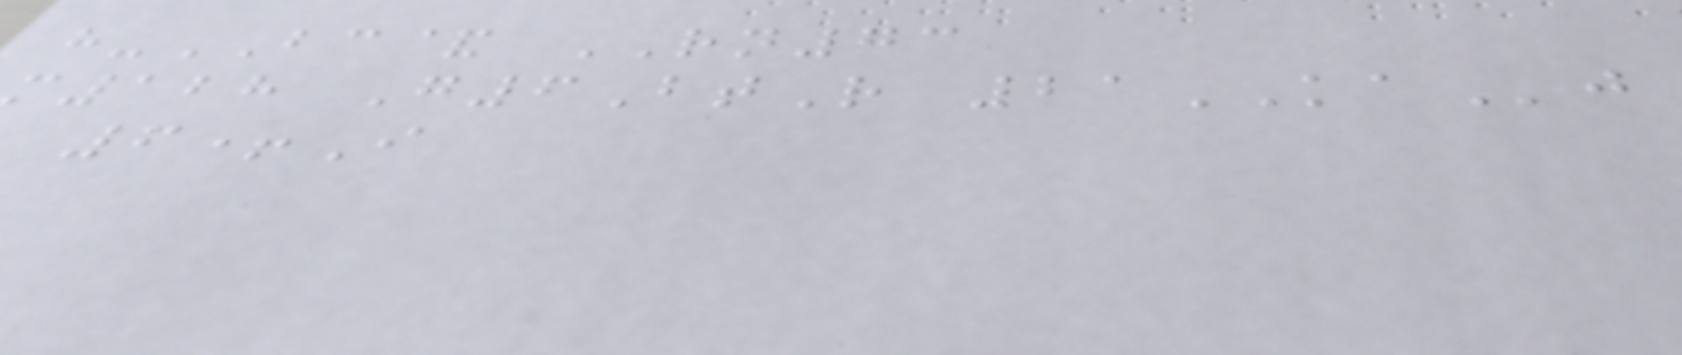h-BC& RN73
m128 G6BtR 21KAj
6+I
